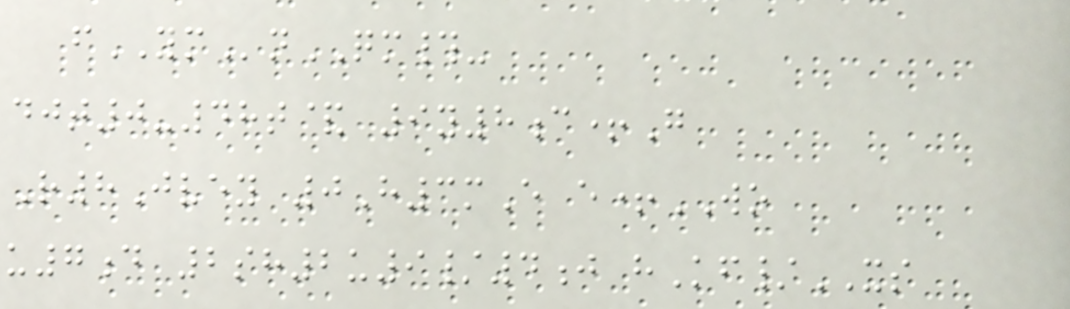fYMnQM#-
djt0-48t& 9y8c+G
R8Jvey 0H3mE e+WO
u7d 2sh2u9/4j hKf/XS
